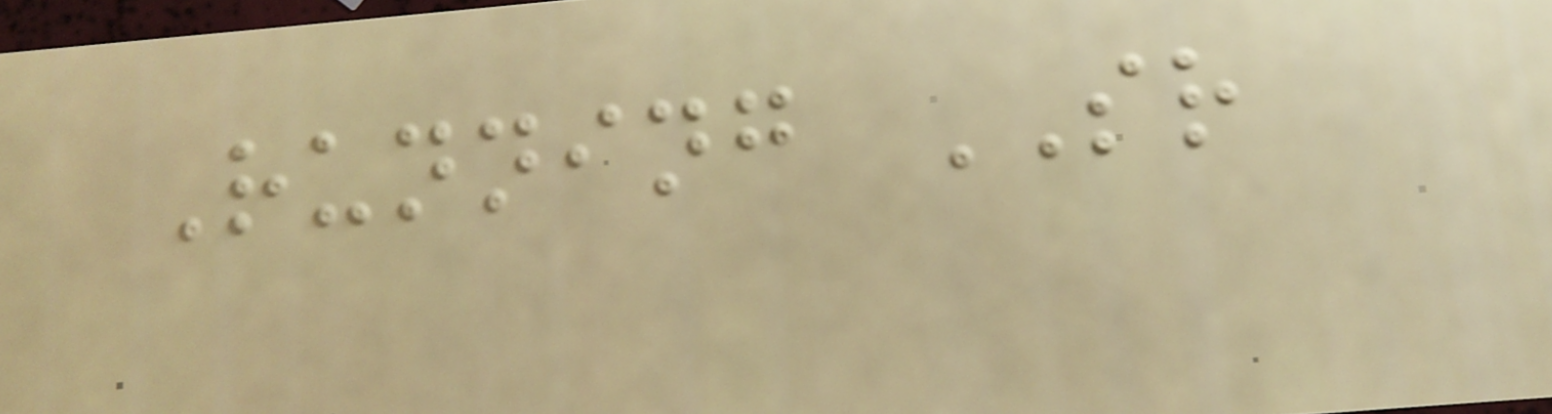Running SR
